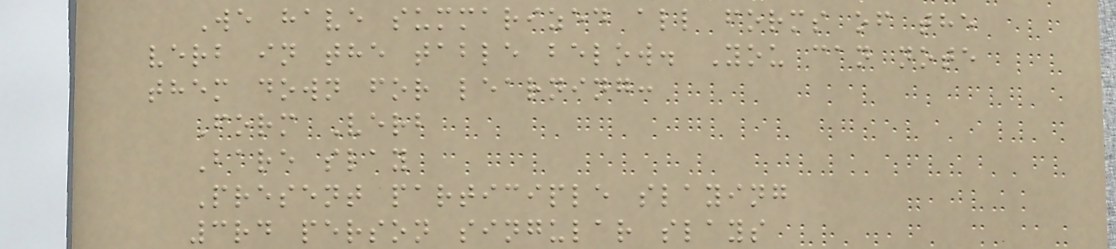We have summarized all forms of the
verb in the table below. You can note
them down for learning:
Form Verb
Bare slay
Present participle slaying
3rd person singular slays
